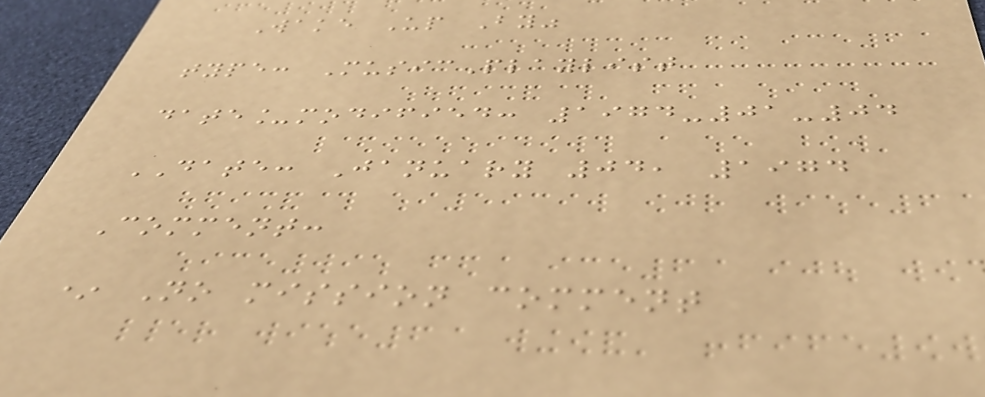Wake Up By"
type: MusicPlaylist
date_modified: 1974-01-04
DATE: January 04, 1974
Comment:
* No mission comment
